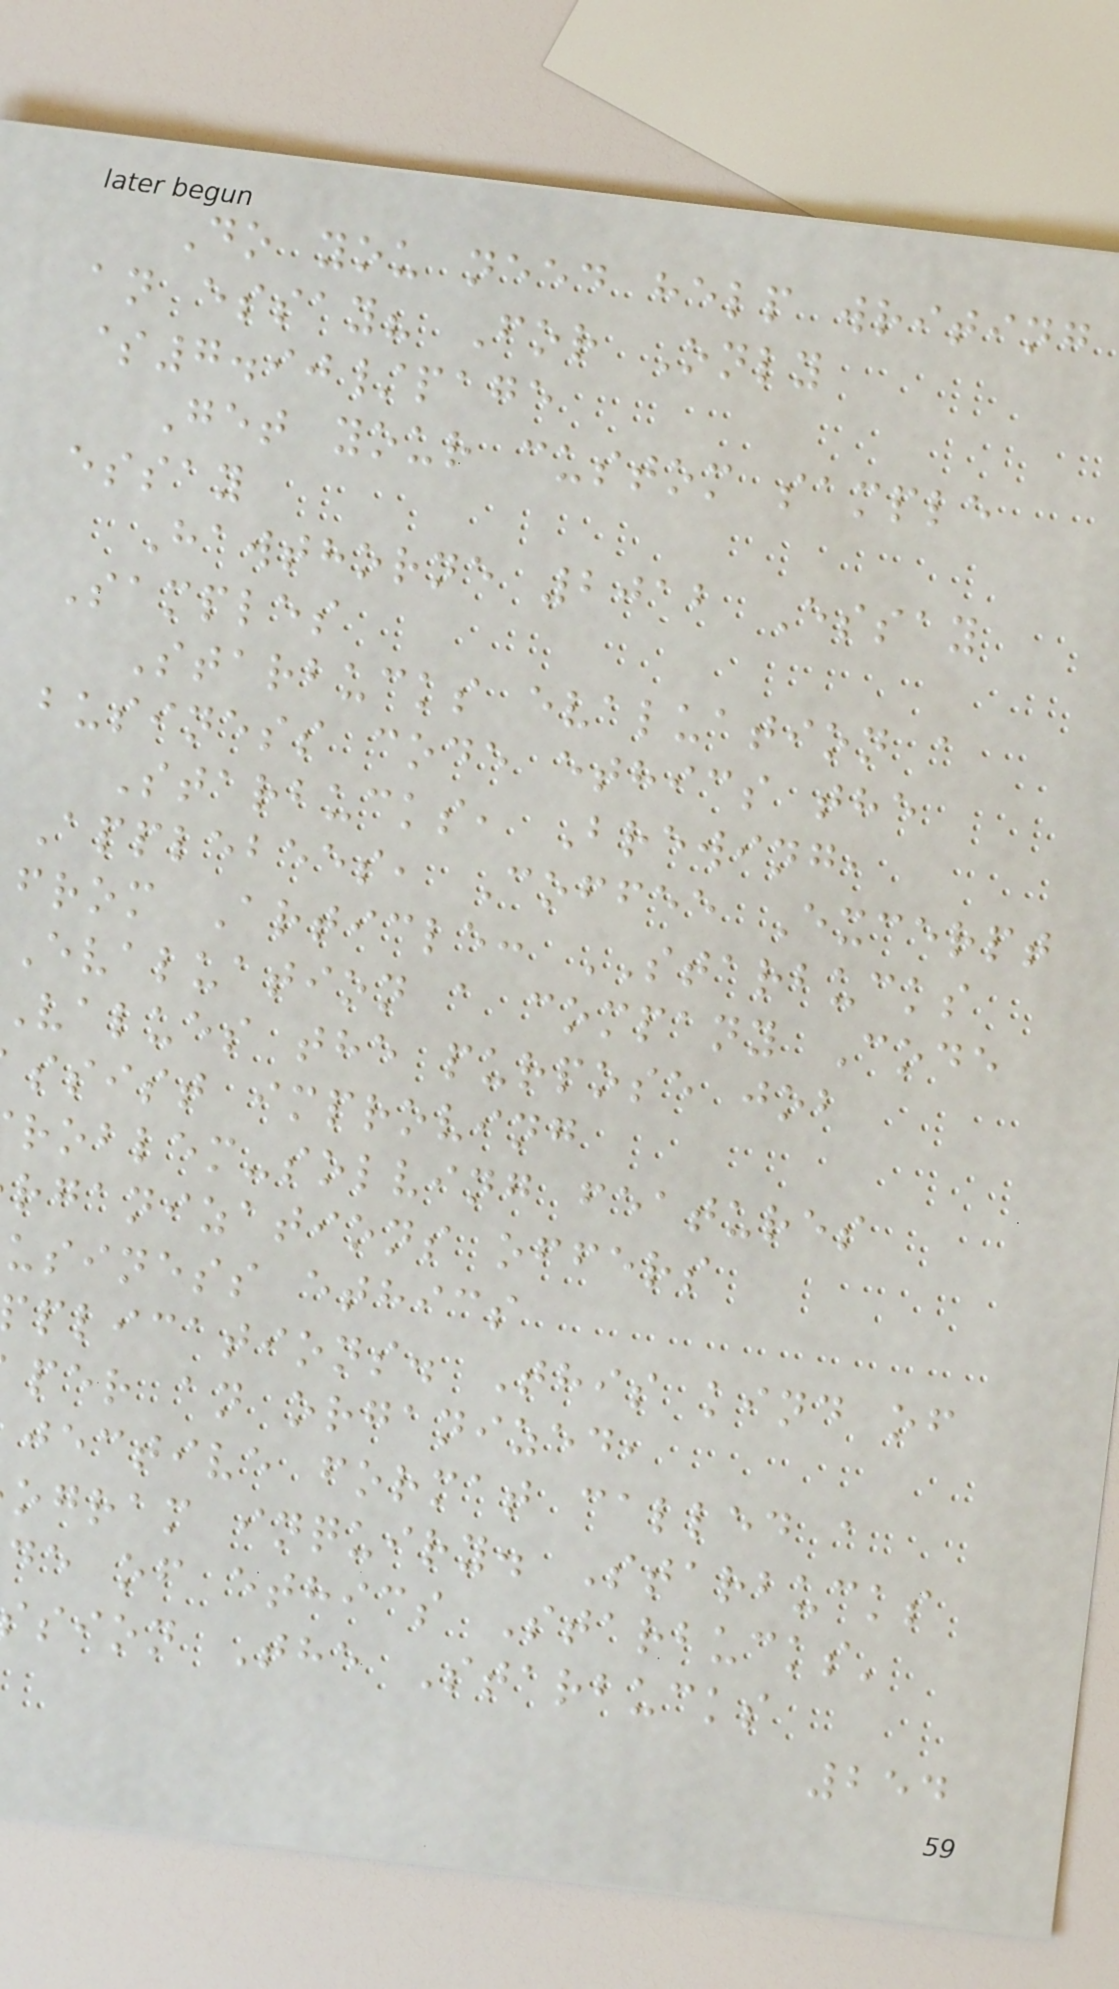Do you need help writing
an essay? For Only
$7.90/page
Get your custom sample
essay
Hawthorne 2012 Essay
Samples
Starbucks evaluation a
business code ethics the
Starbucks, Brewing,
Applebees, Coffee Excerpt
from Article: STARBUCKS
Evaluation a company Code
values the purpose job
ssist improving
roblem-solving features
rganizations offers
usiness ethics
plications. This kind of
per an organized,
jective format called a
ogram inquiry. Starbucks
de of ethics Starbucks'
sion The Starbucks
254
